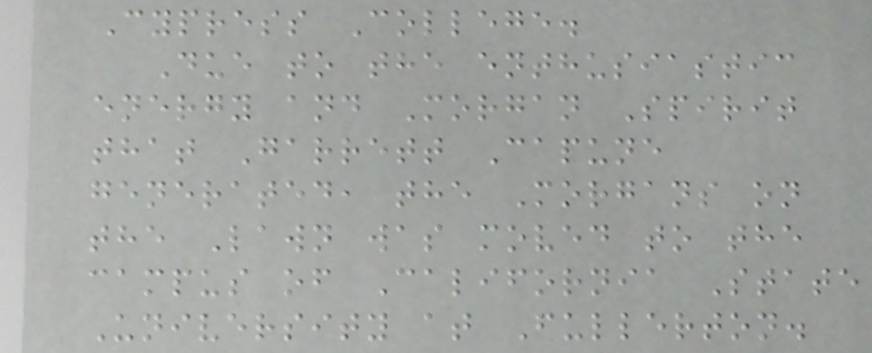Cypress College.
Due to the enthusiastic
energy and Morgan Spirit
that Garrett Capune
generated, the Morgans on
the Lawn was moved to the
campus of California State
University at Fullerton.
